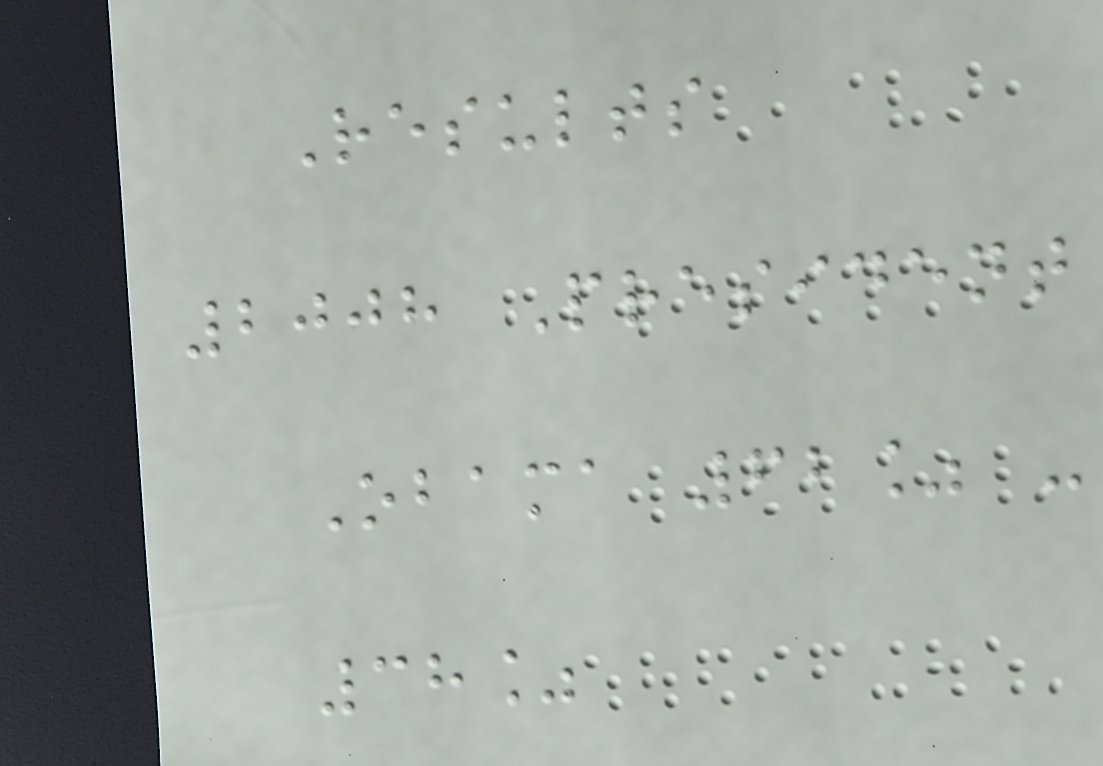Results
2008 President
Obama 62% -
38%
